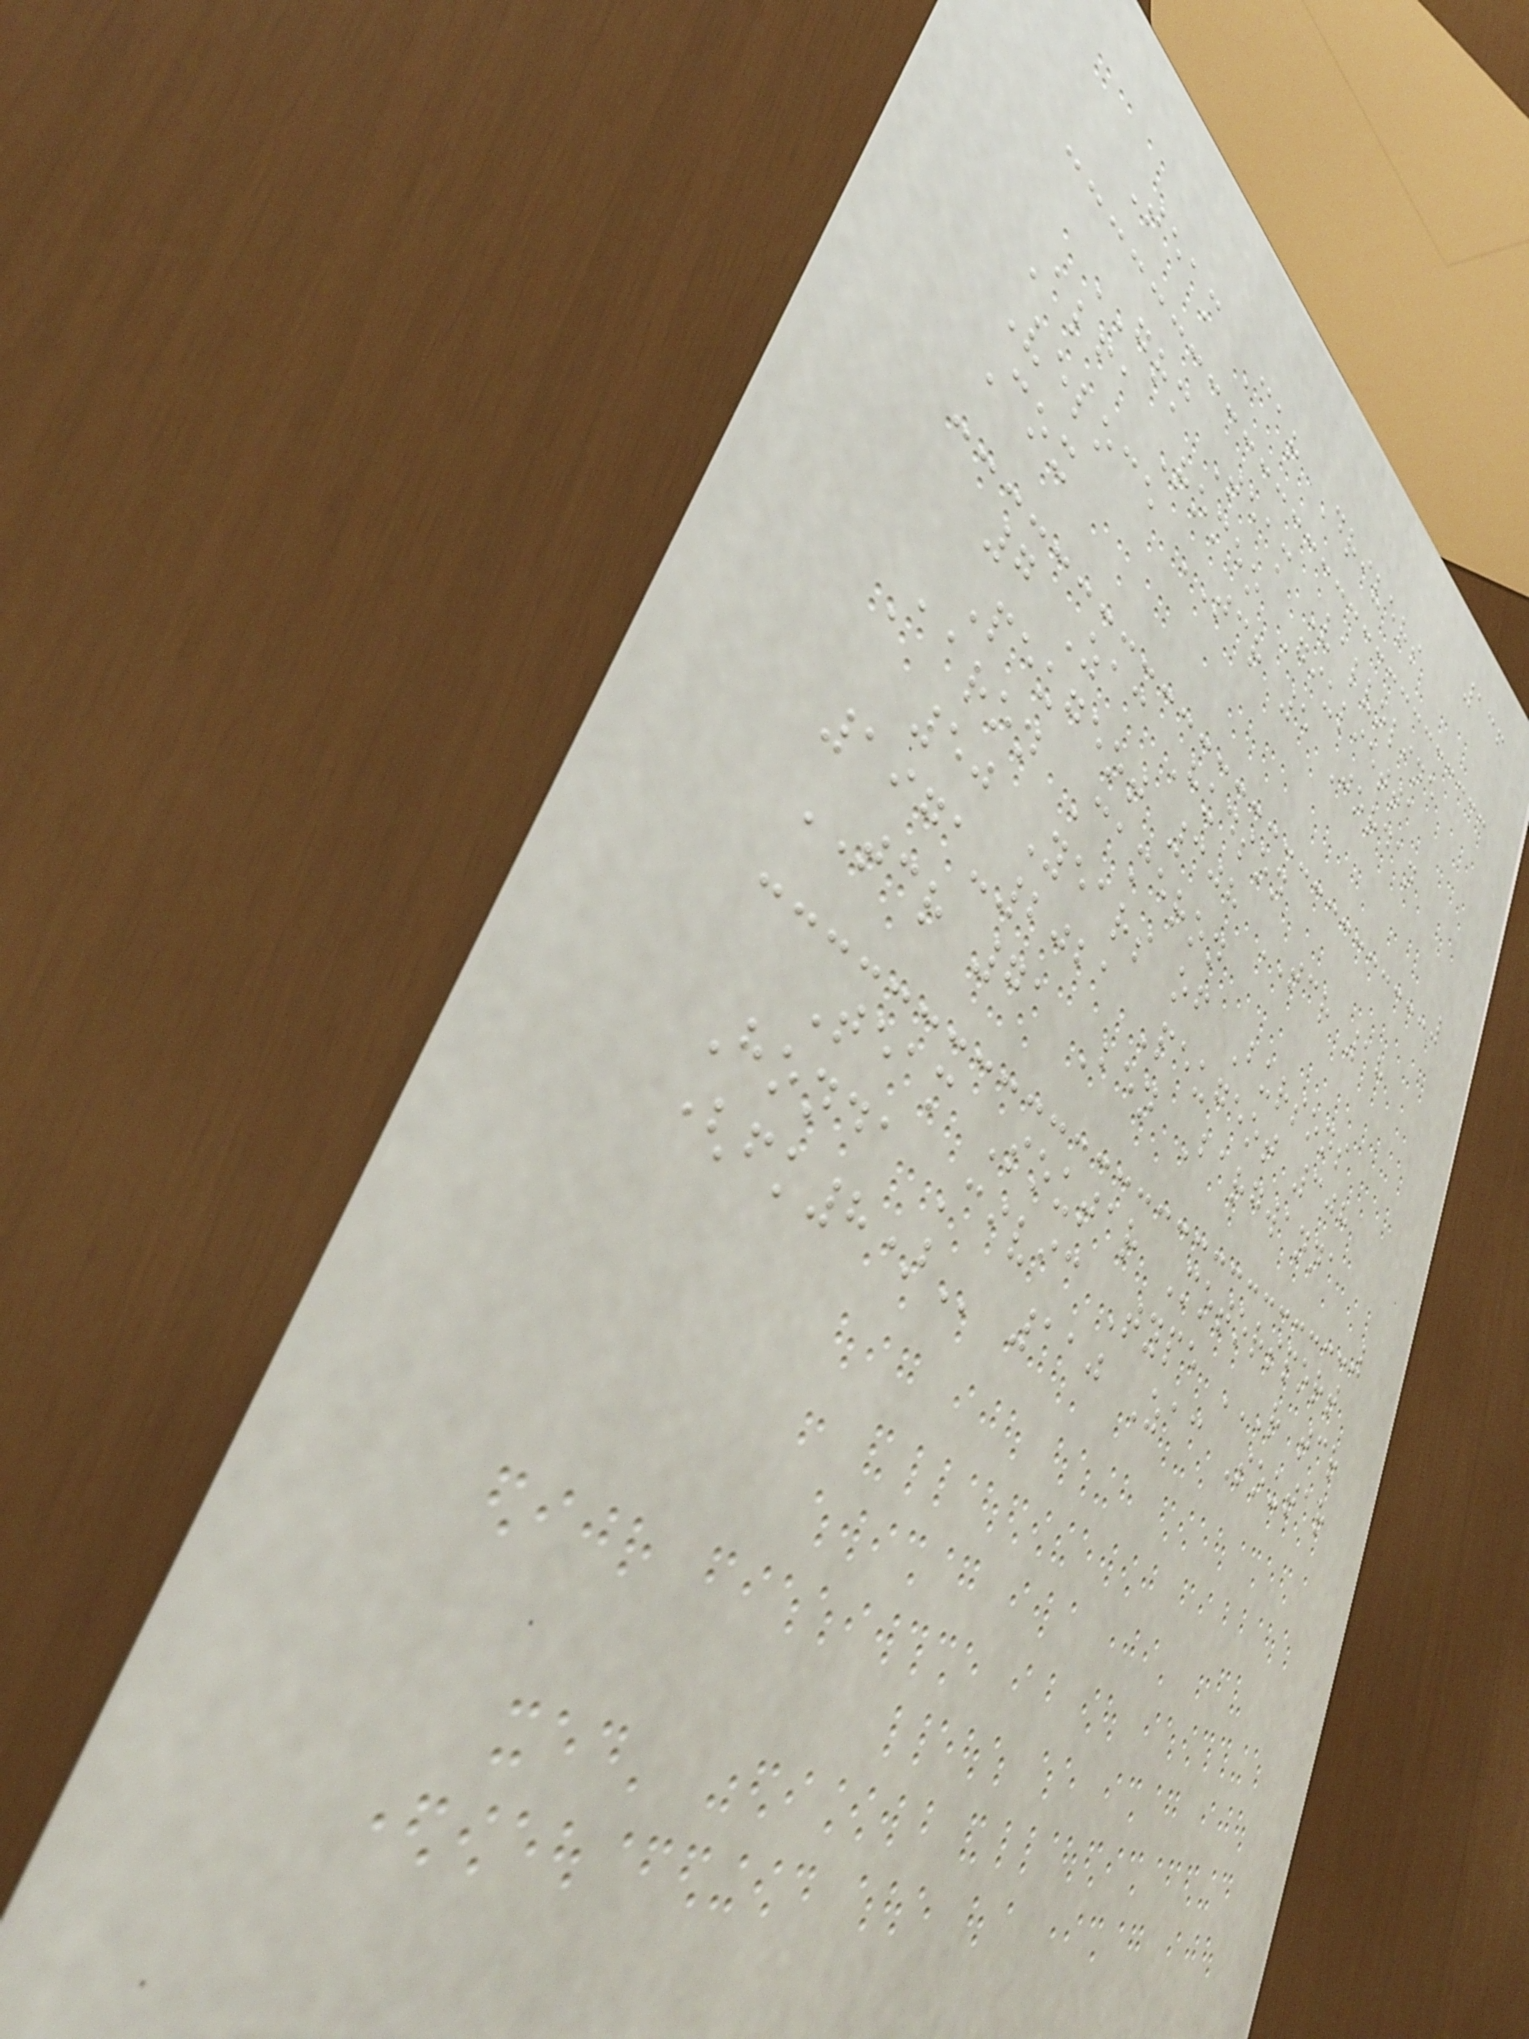136
Team Car Drivers
GRM Team Valvoline
Alfa Romeo Giulietta
Veloce TCR 5 Jordan
Cox
7 Zac Hudson
Peugeot 308 TCR 18
Aaron Cameron
50 Years of Bursons
1971-2021 Peugeot 308
TCR 71 Ben Bargwanna
Team Soutar Motorsport
Honda Civic Type R TCR
(FK8) 110 Zac Soutar
